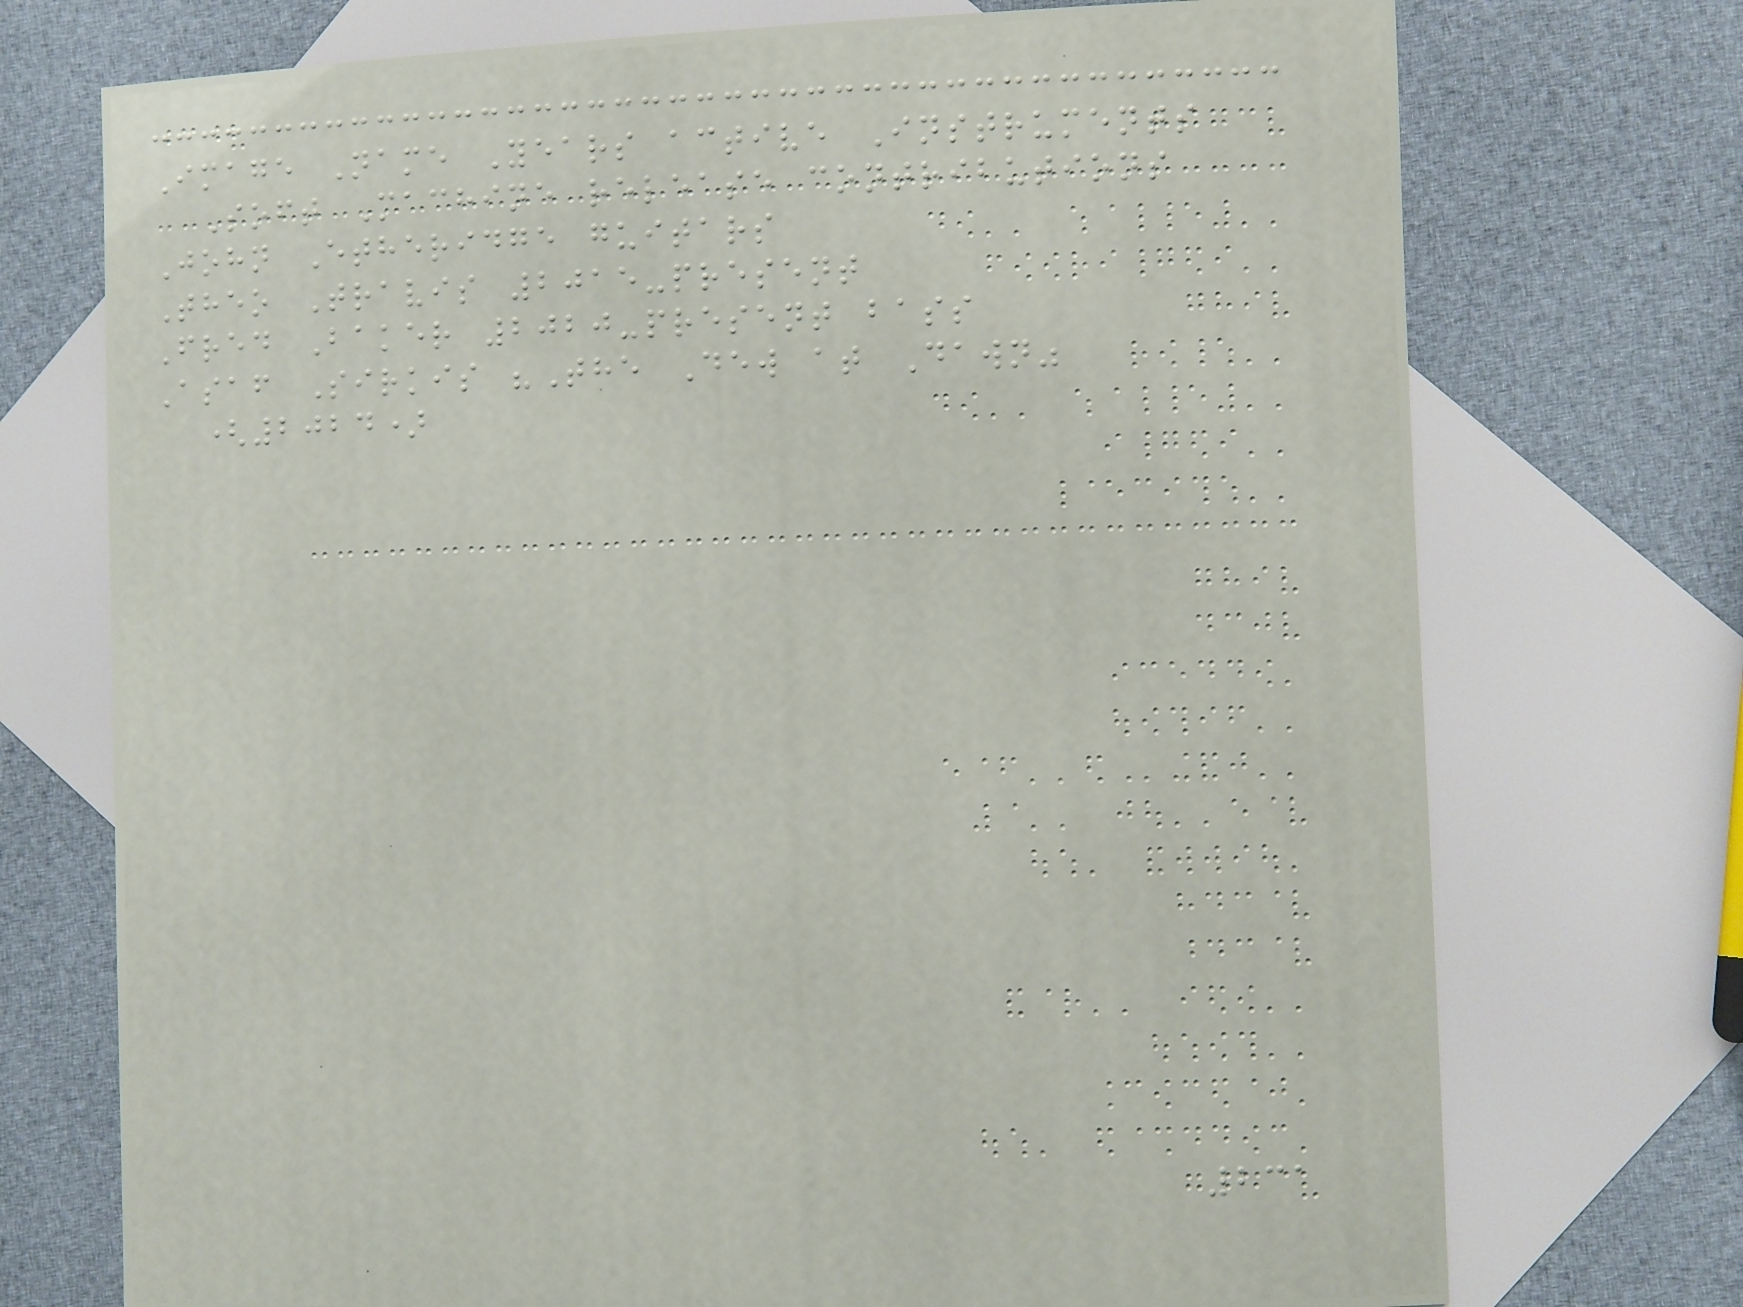Image Name Years active Instruments
Soft Machine release contributions
John Etheridge guitars
Theo Travis 2015-present
Fred Baker 2020-present bass
Asaf Sirkis "The Dew at Dawn"
(2024)
231
